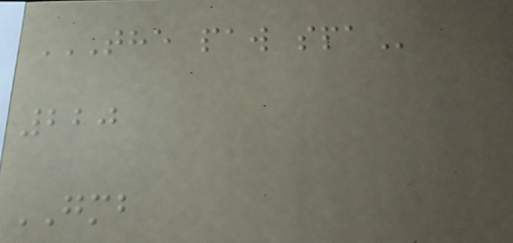THE PAW SPA
220
GMB
